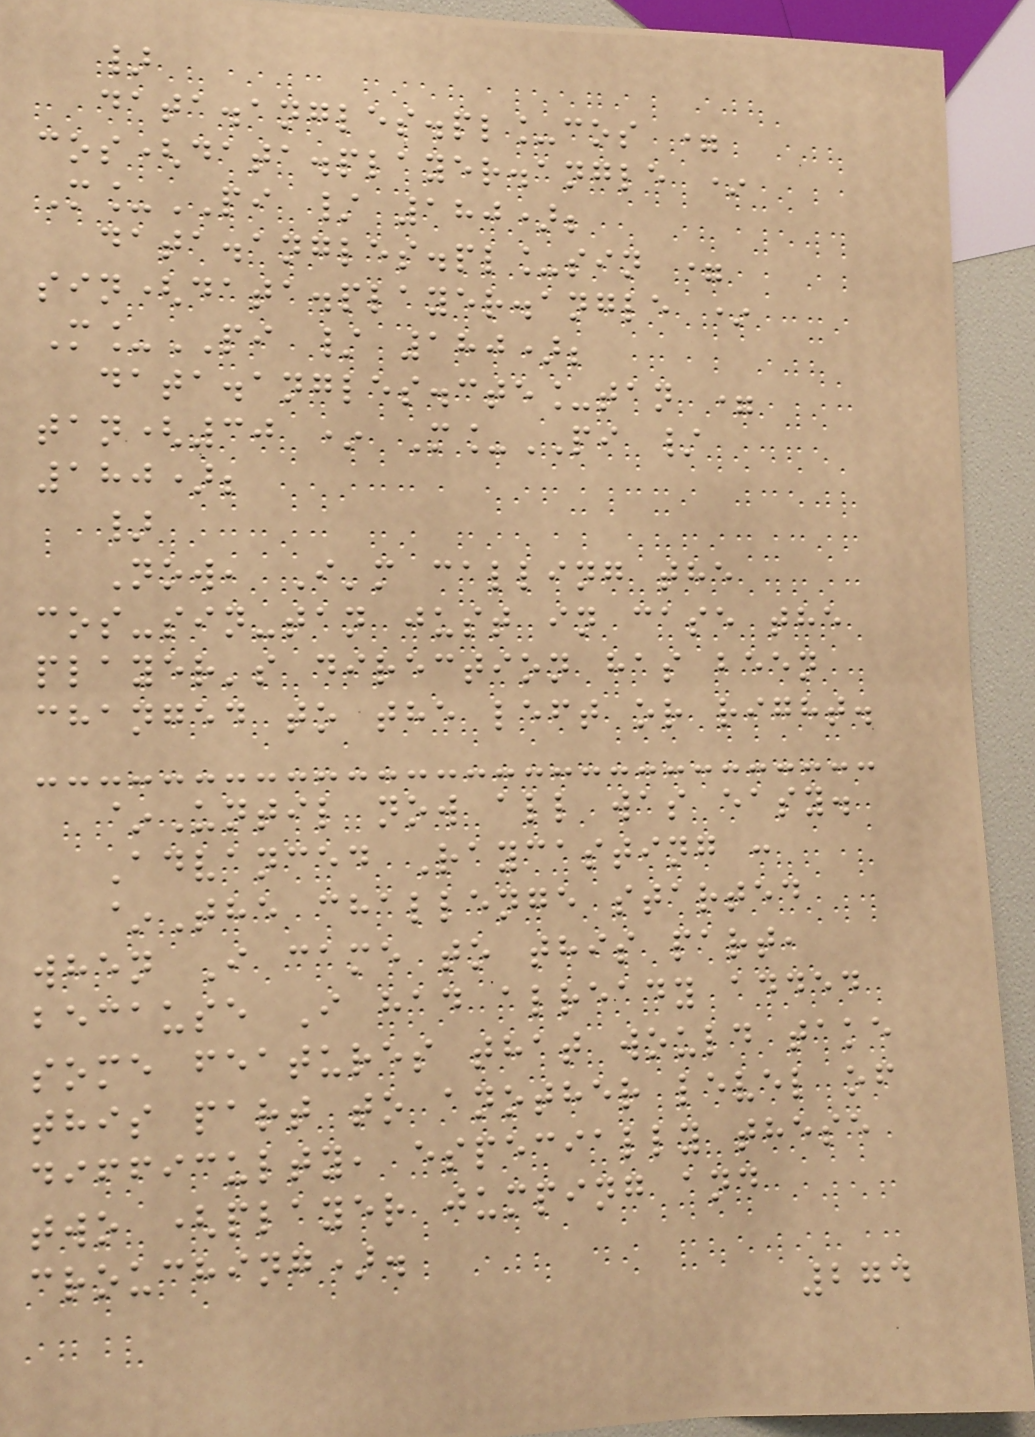}
data.angles.pl_cos =
cos(data.player.angle *
M_PI / 180);
data.angles.pl_sin =
sin(data.player.angle *
M_PI / 180);
data.angles.cte_tan =
tan(30 * M_PI /
180);
}
Now, I'm calling the
cos-sin-tan just in case the
player's direction has been
changed to the left or right.
~Until now all was easy.
Advanced Raycasting :
~The challenge started
when I came to this part,
because I had already added
some features that would take
this part to another level of
difficulty, especially these
two (player jumping and
crouching).
274
